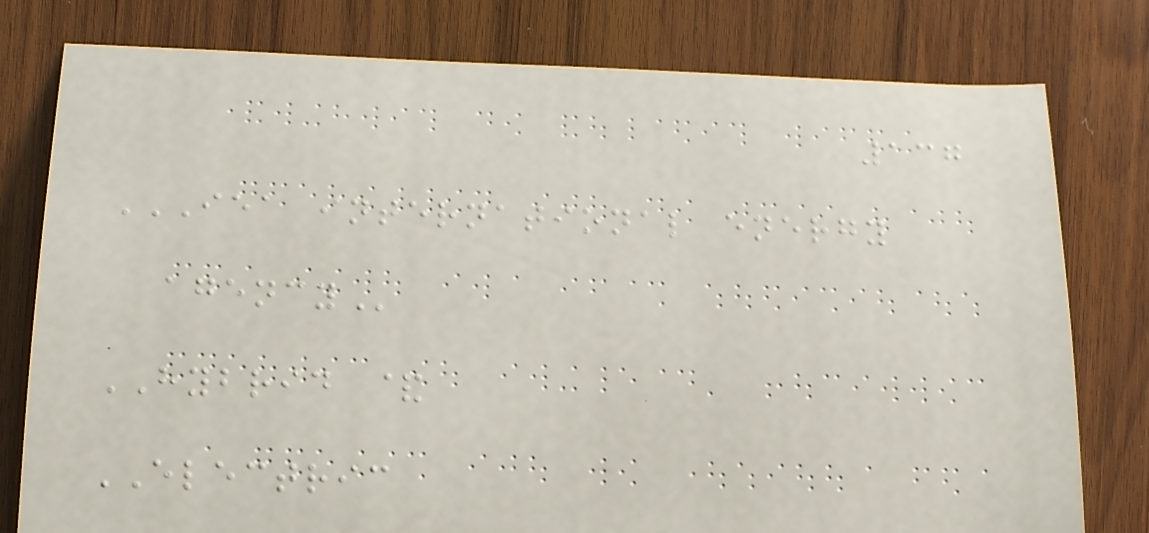137
IEA INTERNATIONAL ENERGY
AGENCY
HYBRID &
ELECTRIC
